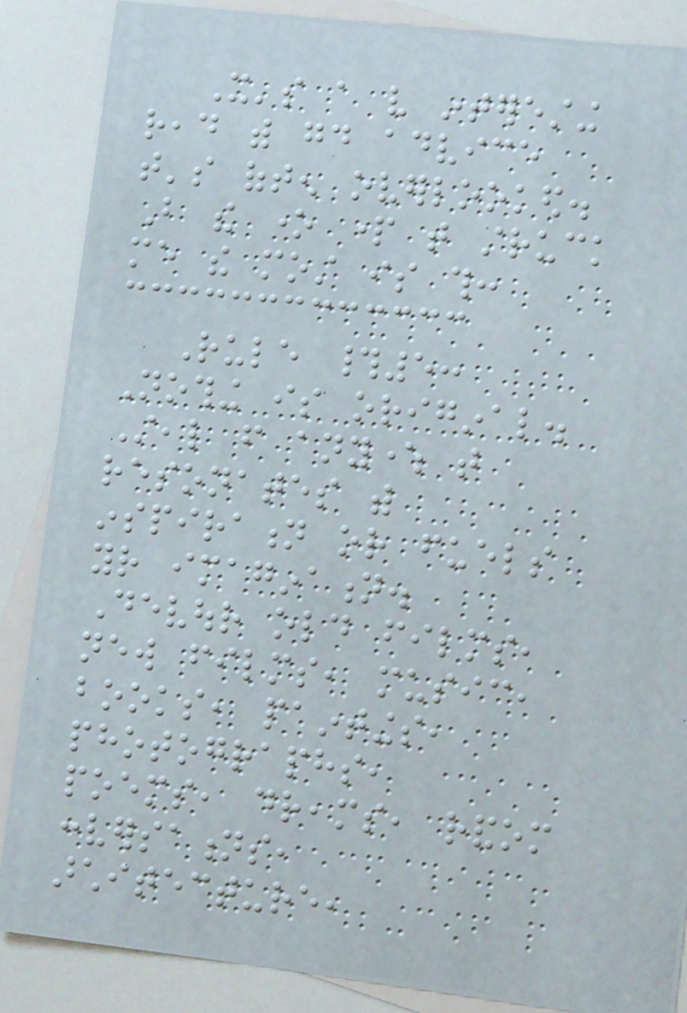It's a very interesting
read with good advice
that's often overlooked.
But the one part that struck
me the most is this:
Rule #5:
Nothing is original.
Steal from anywhere that
resonates with
inspiration or fuels
your imagination.
Devour old films,
new films, music,
books, paintings,
photographs,
poems, dreams, random
conversations,
architecture,
